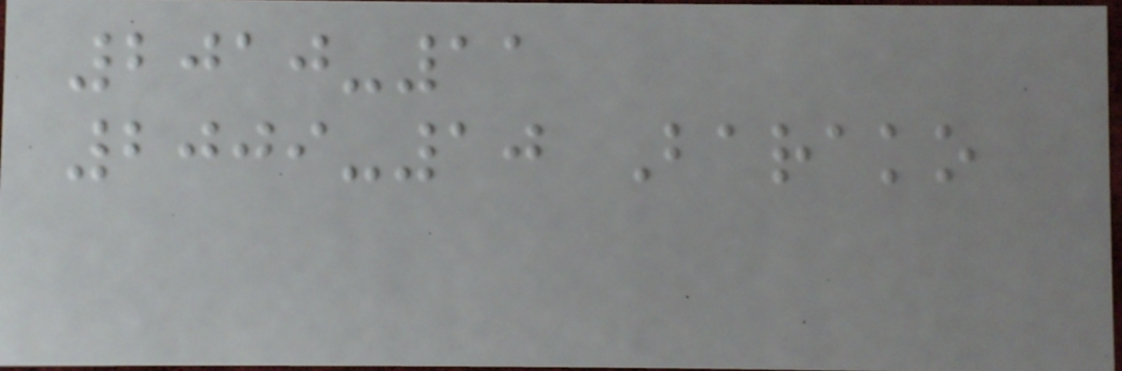2010-11
2009-10 Barako
